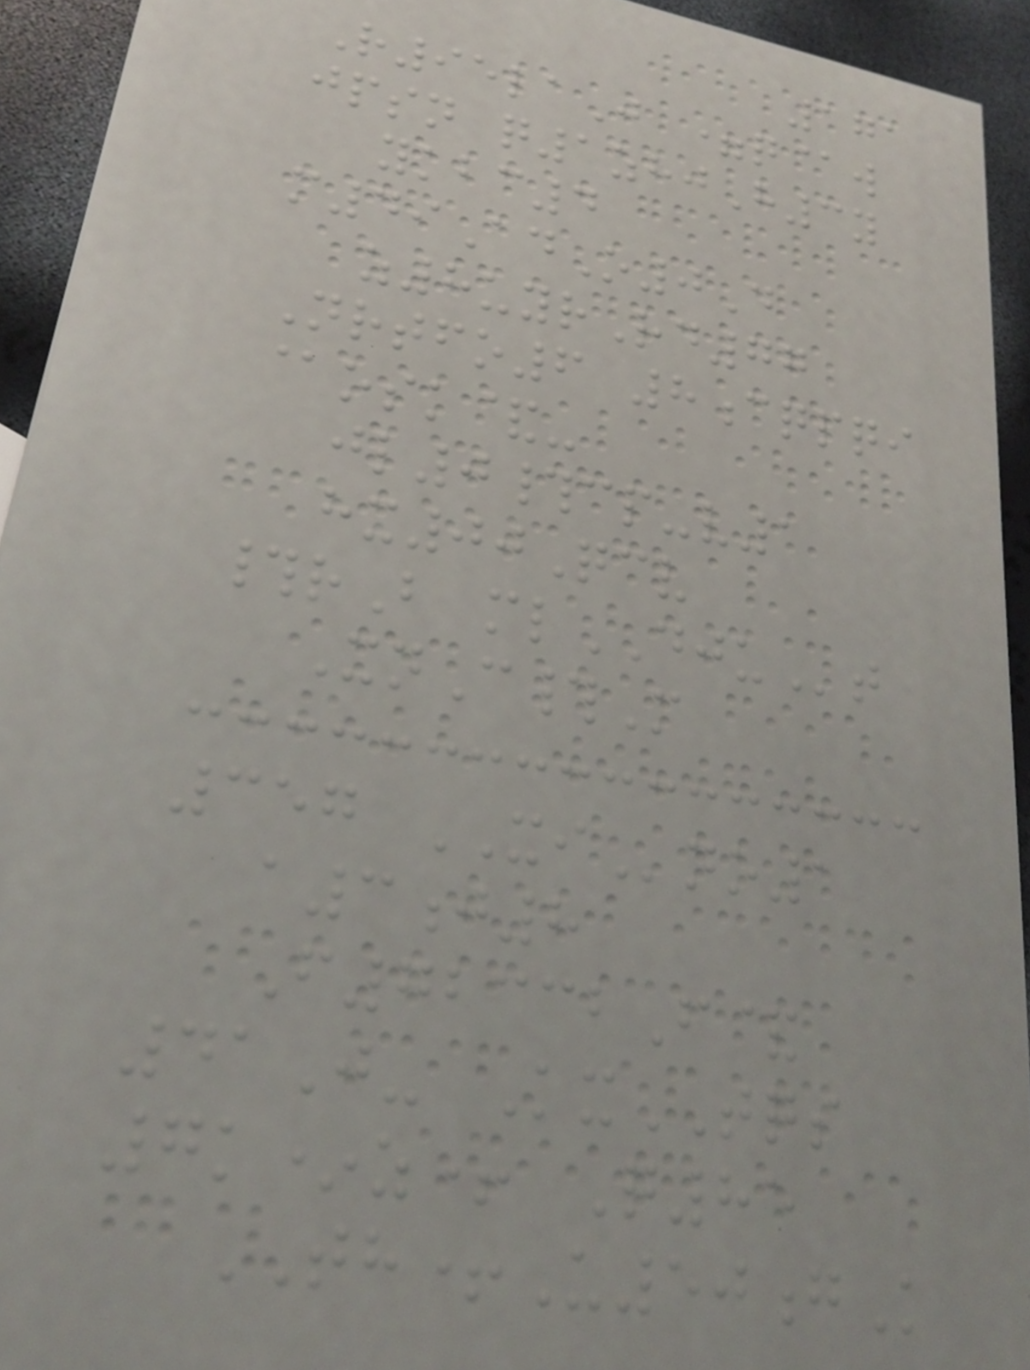171
R95laJ =q@w
jpsn q1zhjH3y
ykbc4
m49AdO0D
z8uyrRd77
Nrtfo6 8cqpqi
@osk&-
jl0#cp-v1
hx00Qcv
#rB mlDJUt
XnC#M
357 XIno1
a3j8
F72332F&
41J- KxTQS
7k*z+ Q85
TH+U50gK
